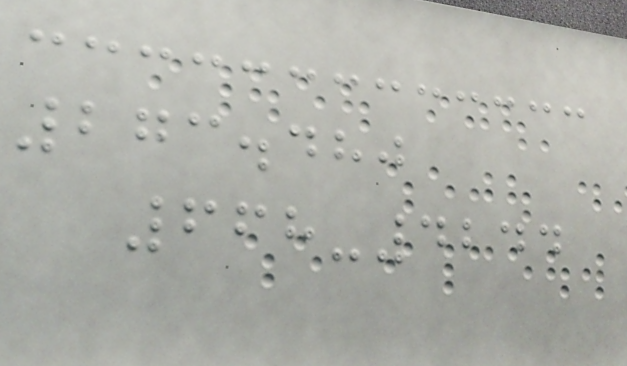273.480
668-4244
